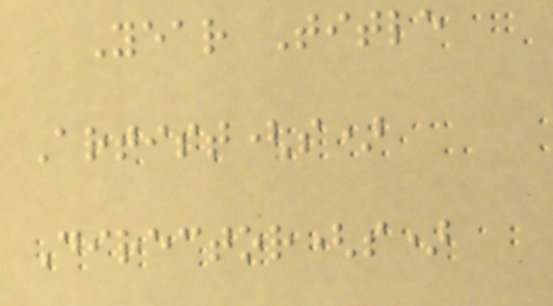Year Title
Artist(s)
Director(s)
